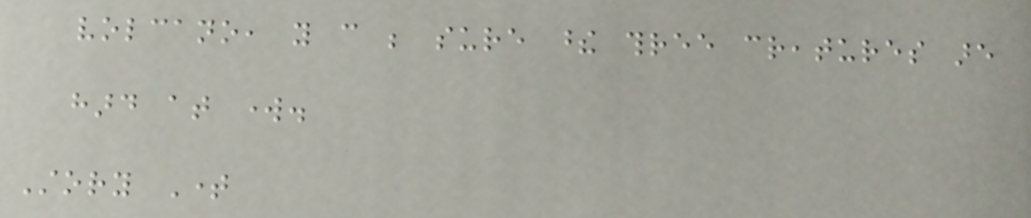volcano, you can be sure these three creatures are
hard at work.
Story Time
